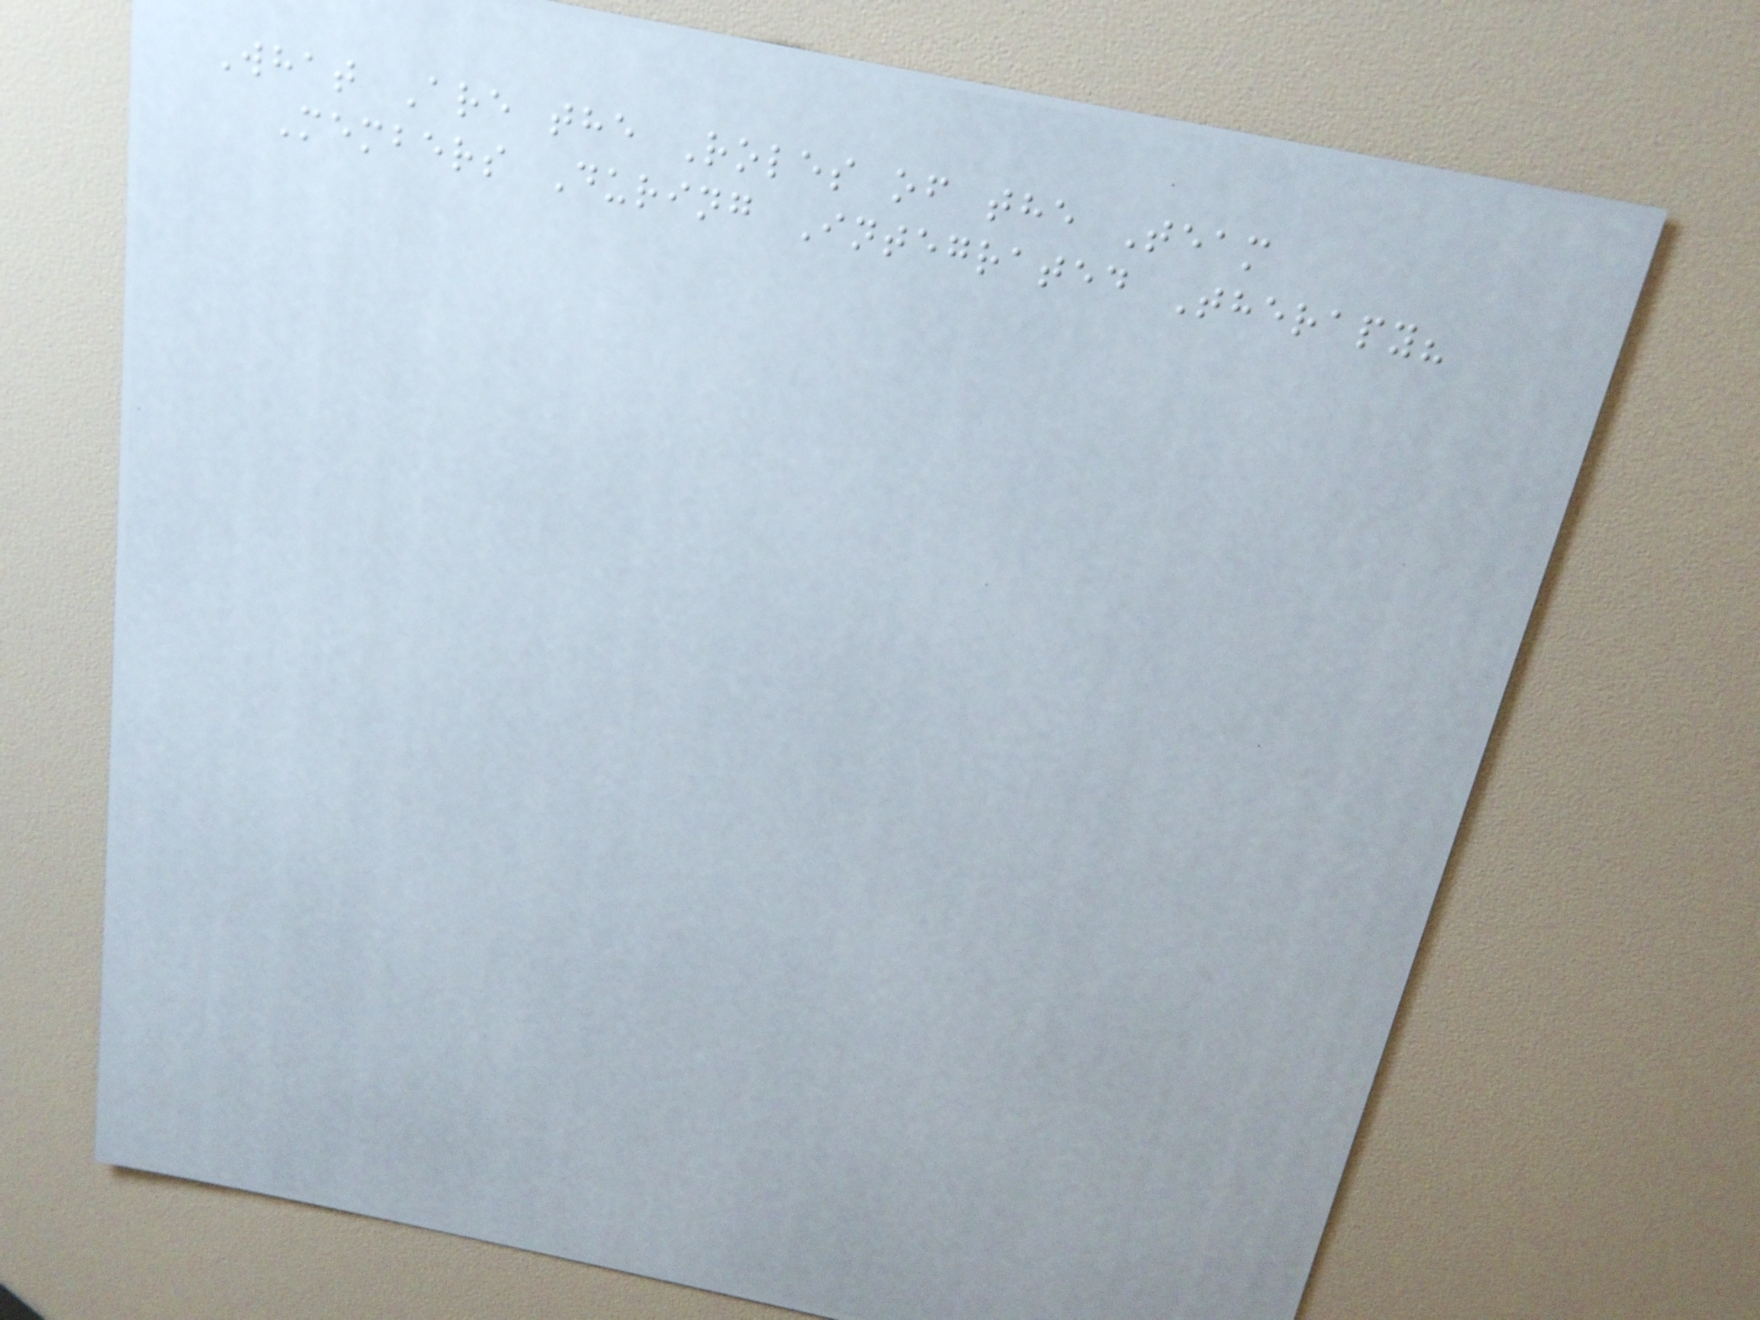What Are the Roles of the Team
Members During Integrated Therapy?
